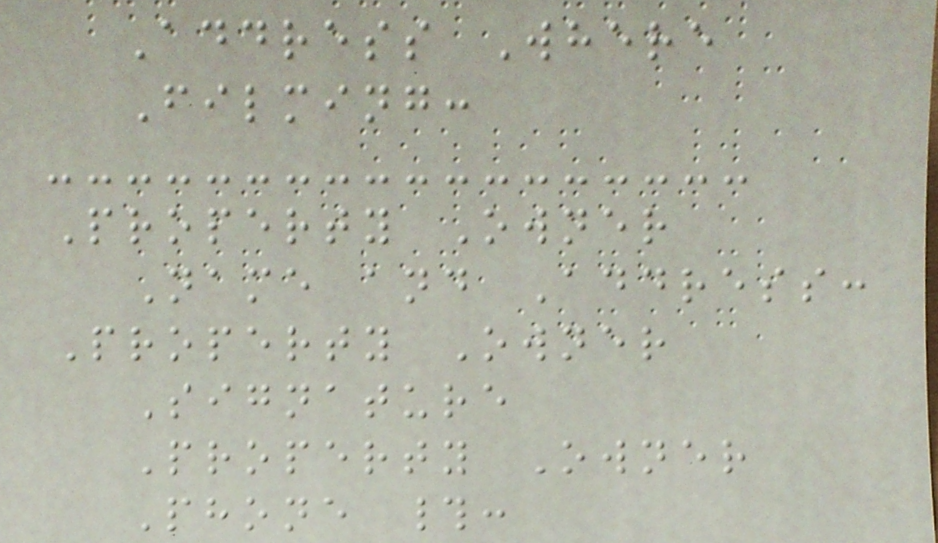Address Where
Filming:
Property Owner
Name and Address:
Property Owner
Signature
Property Owner
Phone #:
